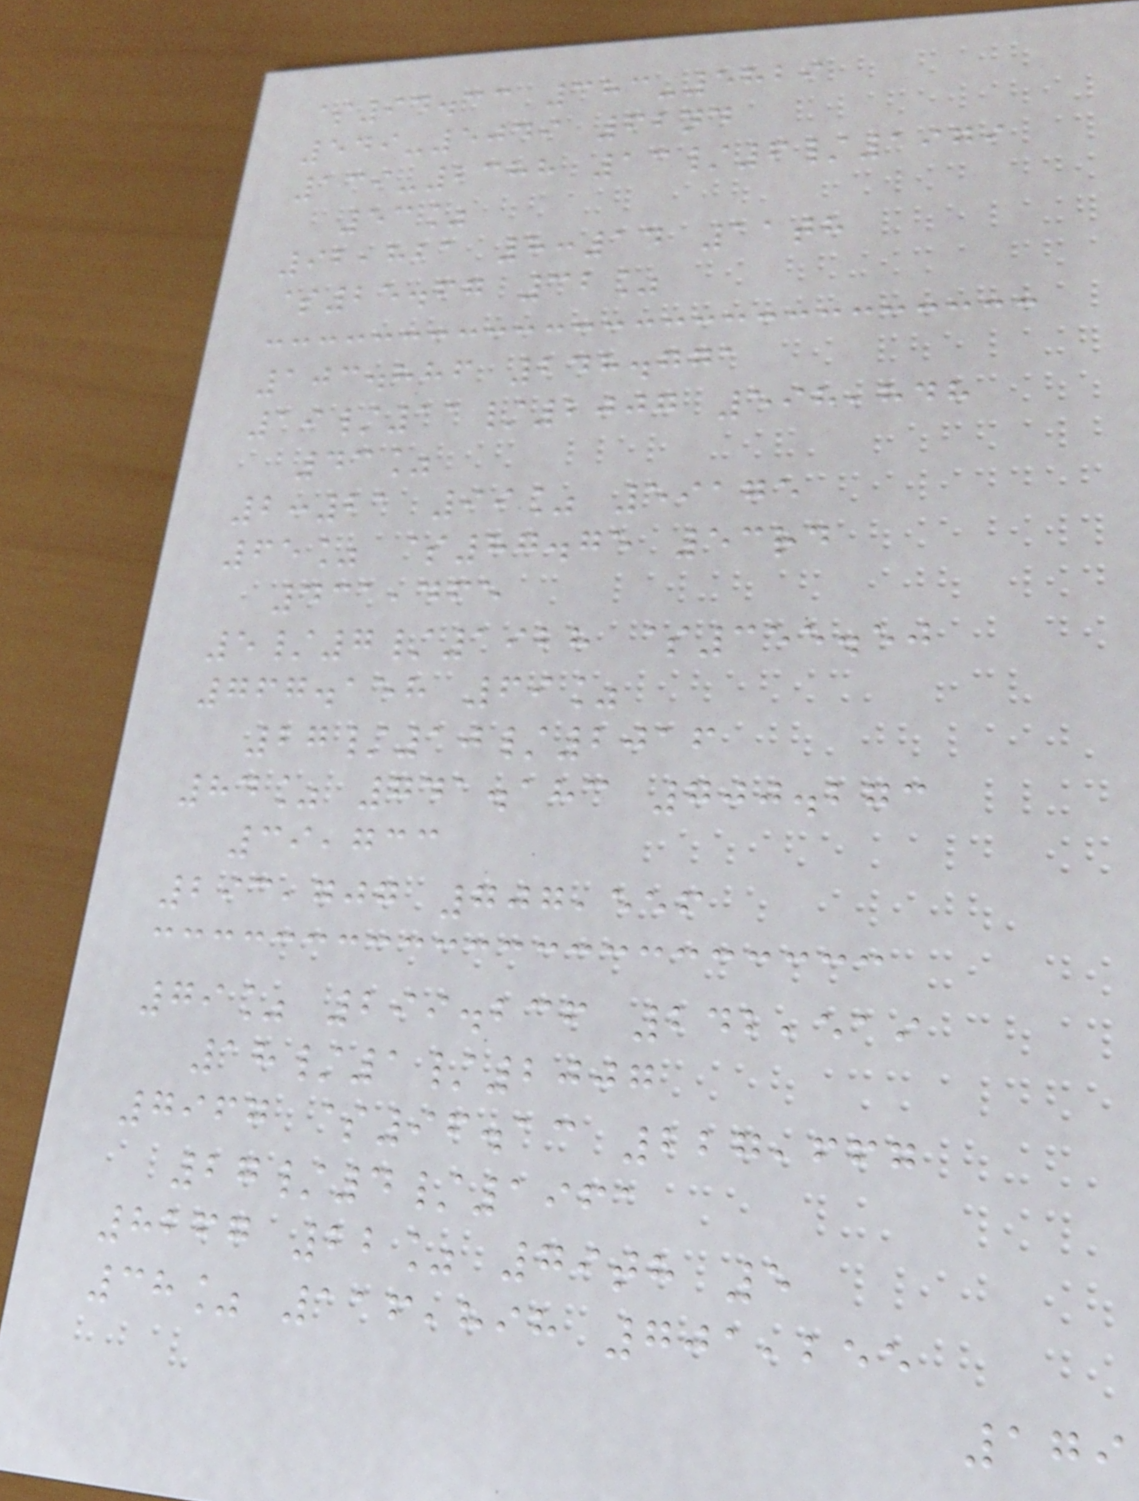$94.33 383-5829
549-5049 62nd
139-2388 13/6/1979
53%
92,821 8:14 11th
$25.67 32%
103.886 248.771
19/11/2007 598,848
43%
2:21 99% 59175
65% $87.75 53rd
431,465
5/7/1928 $355.50
767.158 69%
27/10/2016
84% 741.183 700.273
39,733
293,707 707,556
79% 299.236 242,519
18/1/2007
7967 $96.13 227,667
27/4/1961
8267 22% 79th 5
38% 116,898 701,255
179
